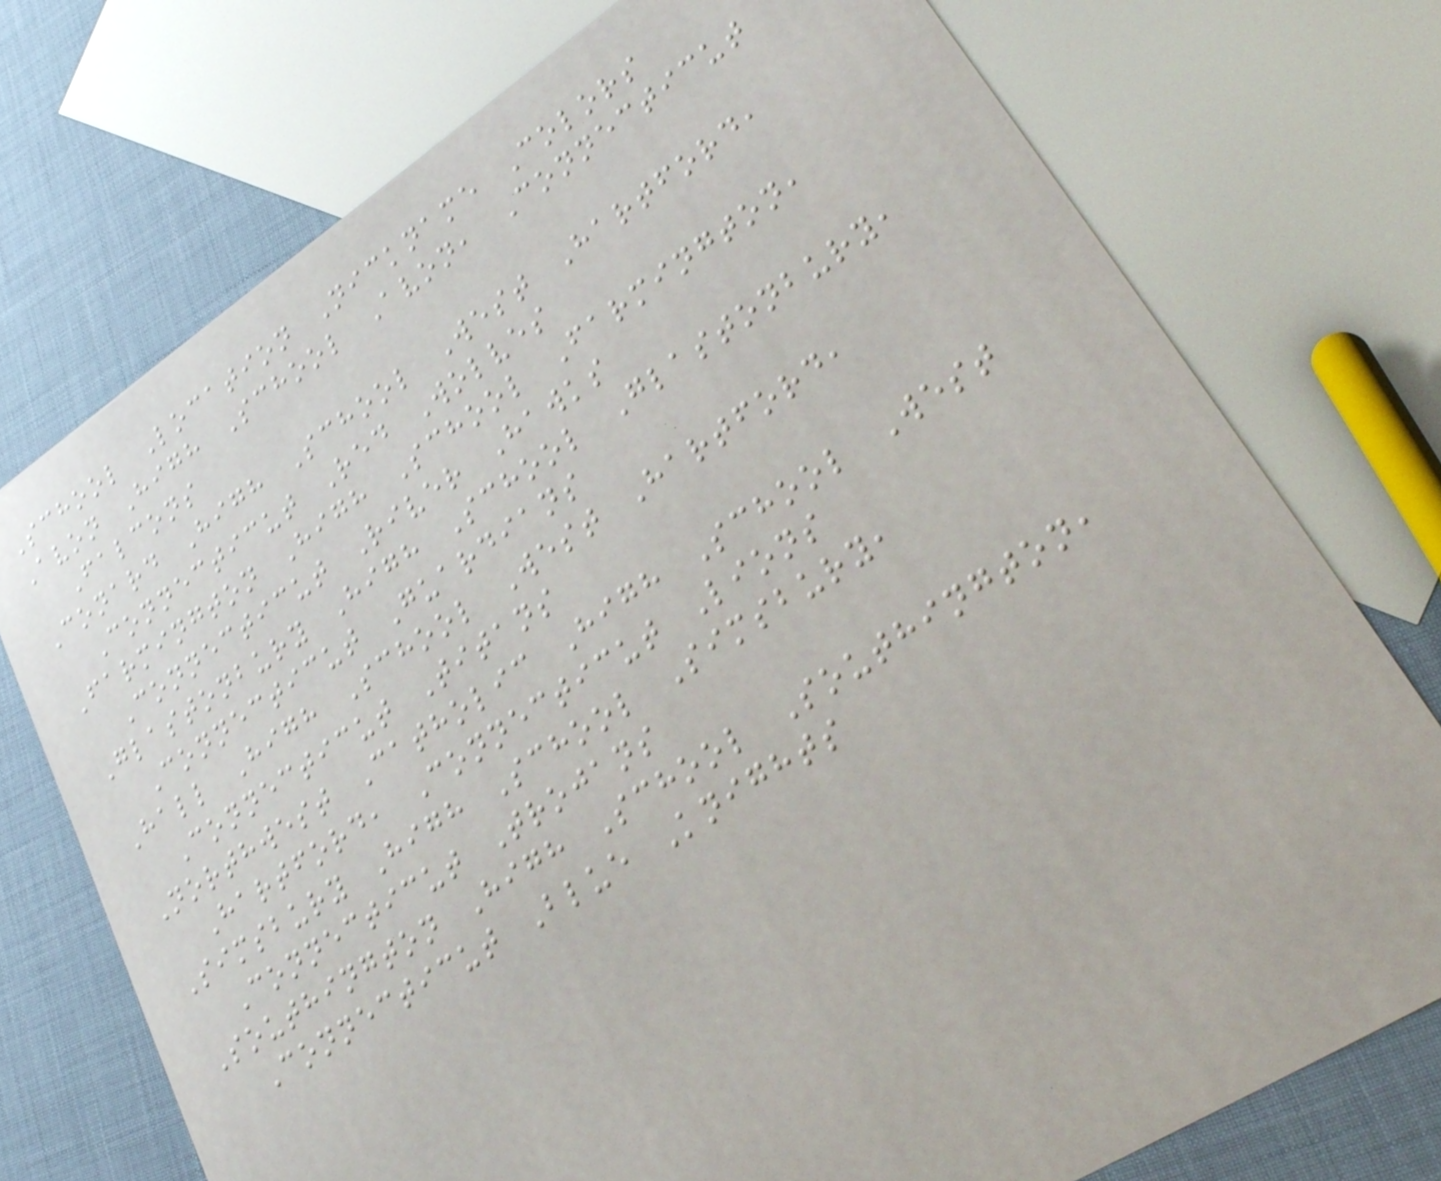School Location Nickname Colors
Avon High School Avon, Connecticut
Falcons
Conard High School West Hartford,
Connecticut Red Wolves
Farmington High School Farmington,
Connecticut River Hawks
Glastonbury High School Glastonbury,
Connecticut Guardians
Hall High School West Hartford,
Connecticut Titans
Northwest Catholic High School West
Hartford, Connecticut Lions
Simsbury High School Simsbury,
Connecticut Trojans
Southington High School Southington,
Connecticut Blue Knights
